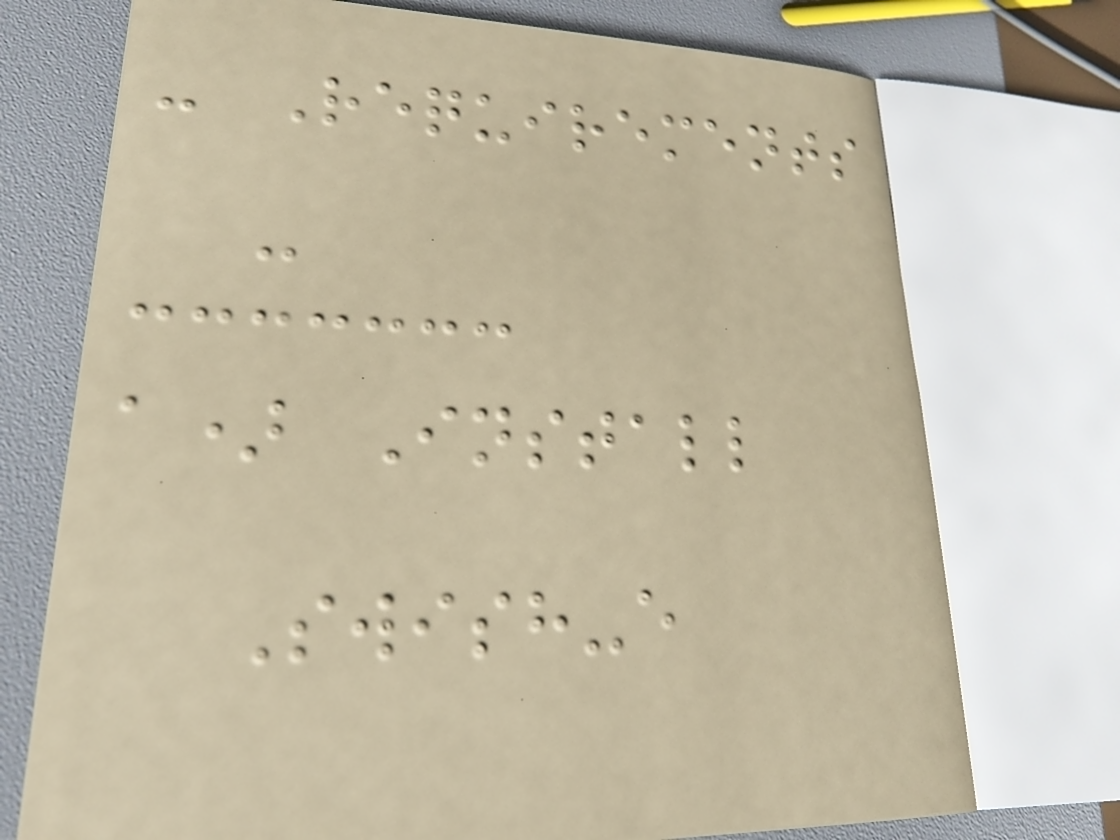- Requirements
:
a) Install
Swish-e
